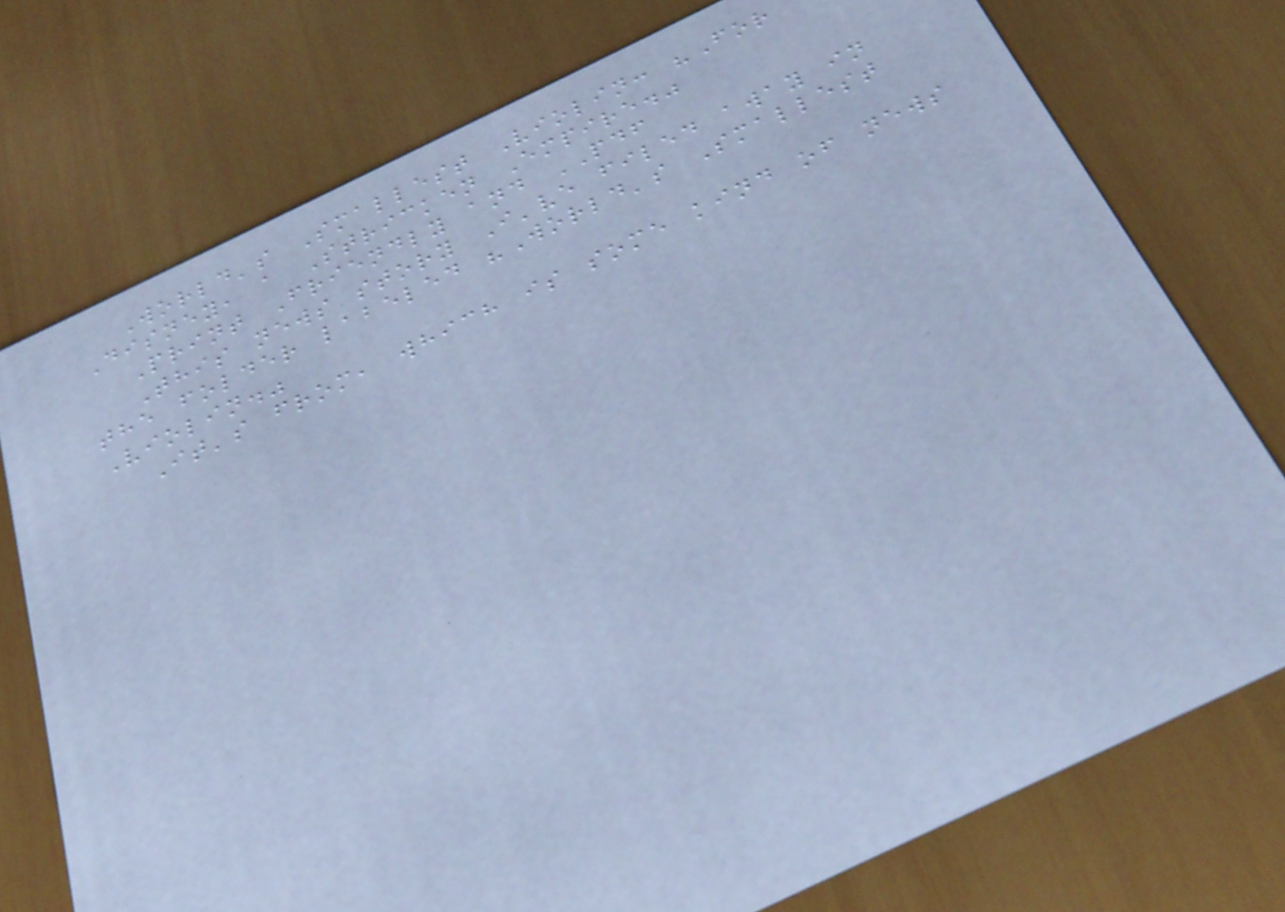World's Smallest Violin: "For
Disney, a Stricken Empire."
Print Friendly and PDF
This news story I've filed away in
the folder labeled "World's Smallest
Violin."
It's from, which is some kind of news
